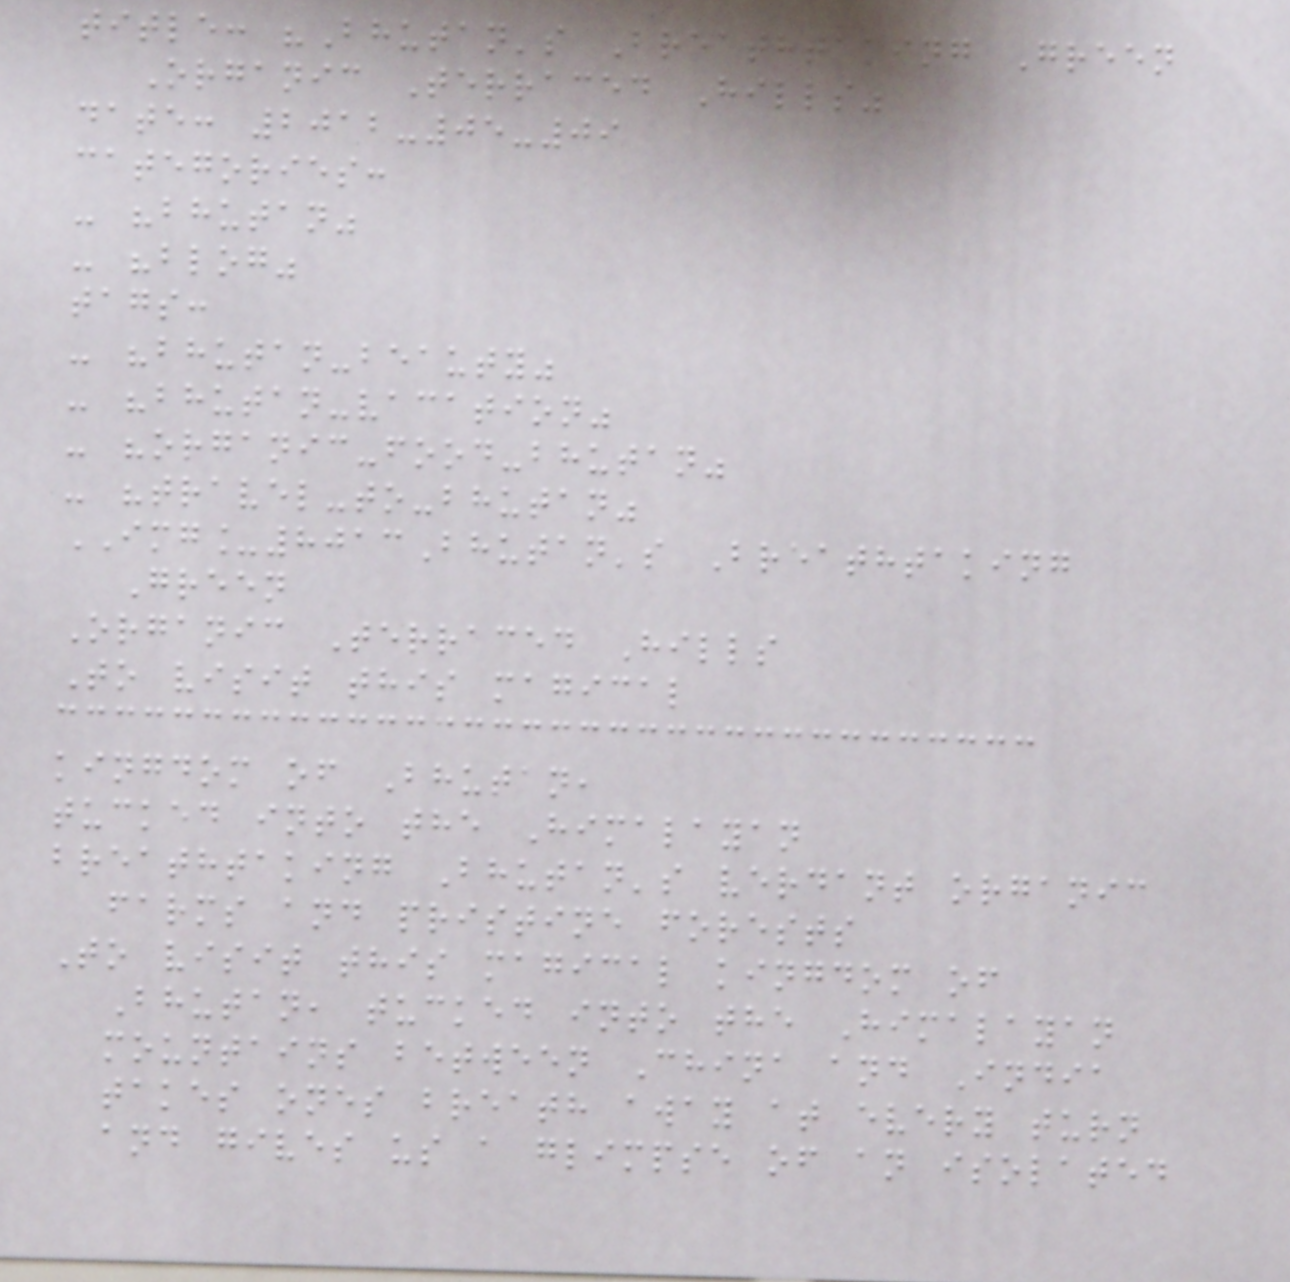title: "Bhutan's Breathtaking Green
Organic Terraced Hills"
date: 2012-05-09
categories:
- "bhutan"
- "blog"
tags:
- "bhutan-beauty"
- "bhutan-vacation"
- "organic-food-bhutan"
- "travel-to-bhutan"
IMG_8013Bhutan's Breathtaking
Green
Organic Terraced Hills
To visit this magical
kingdom of Bhutan,
tucked into the Himalayan
breathtaking Bhutan's verdant organic
farms and pristine forests
To visit this magical kingdom of
Bhutan, tucked into the Himalayan
mountains between China and India
takes ones breath away at every turn
and gives us a glimpse of an isolated
